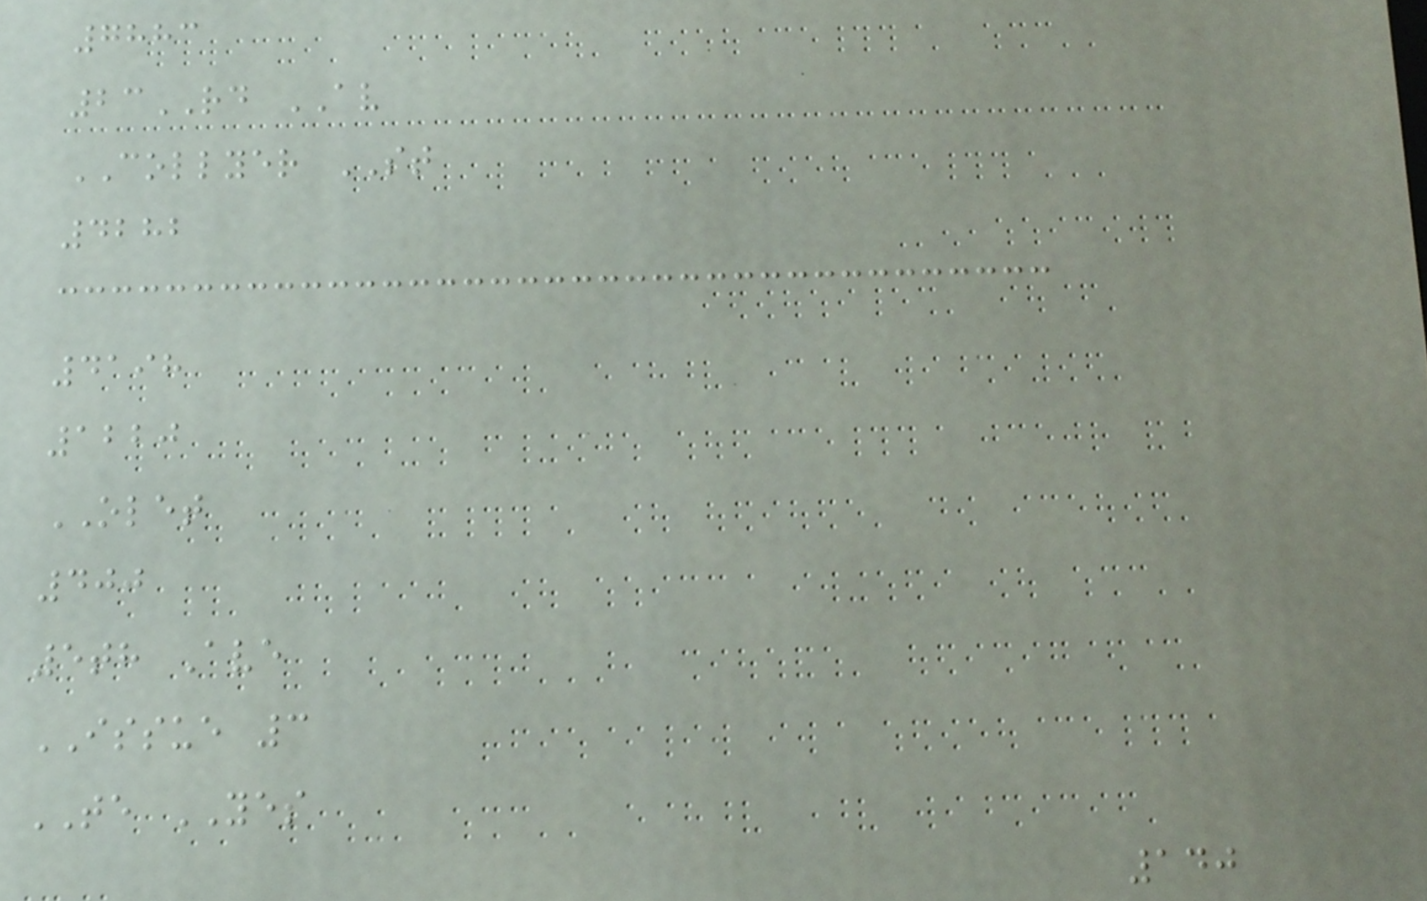7883
23RD AV
COLLYER ST
4282
4198
1220
OLET
400
5th Ave
ISSUE 3
TE YES
140
